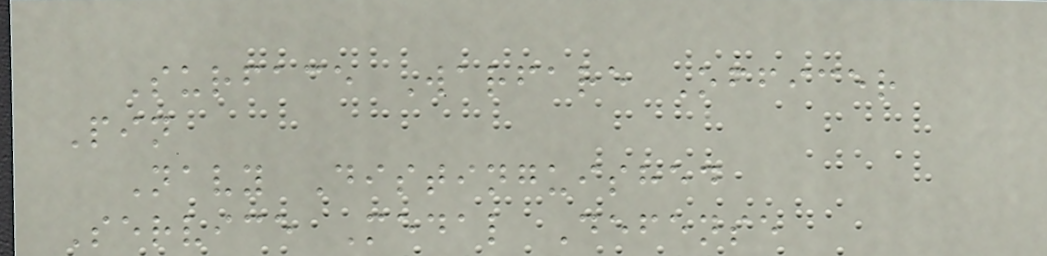Surface Warfare Officer
Pin
Navy Distinguished
Service Medal Defense
